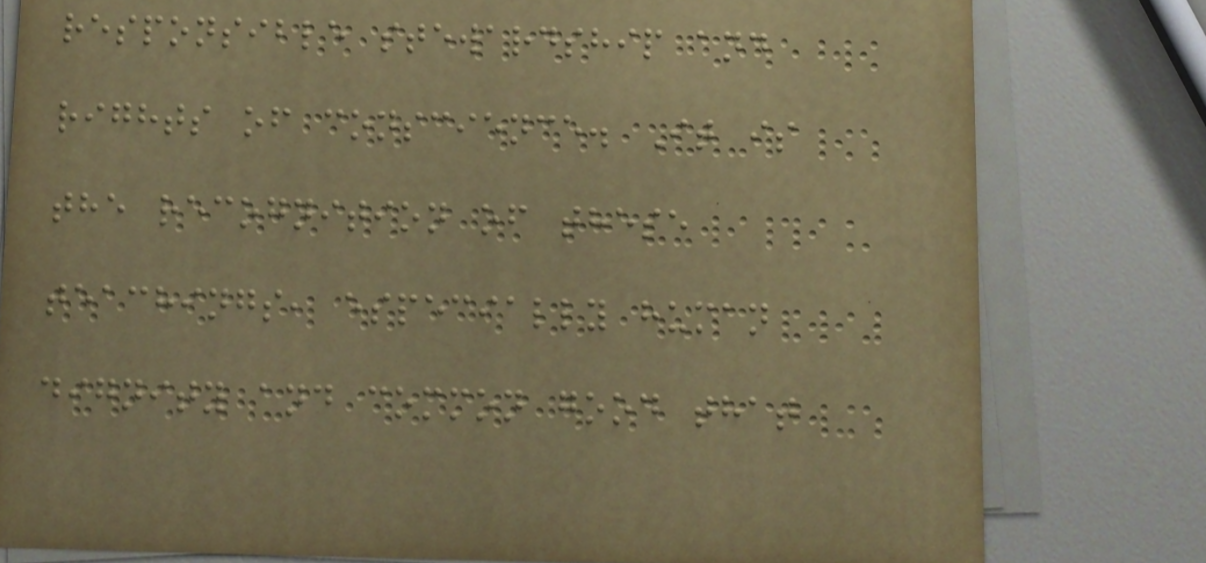responsible stewardship and
rights of conscience. It is
the recognition of these
teachings, especially human
dignity and common good that
